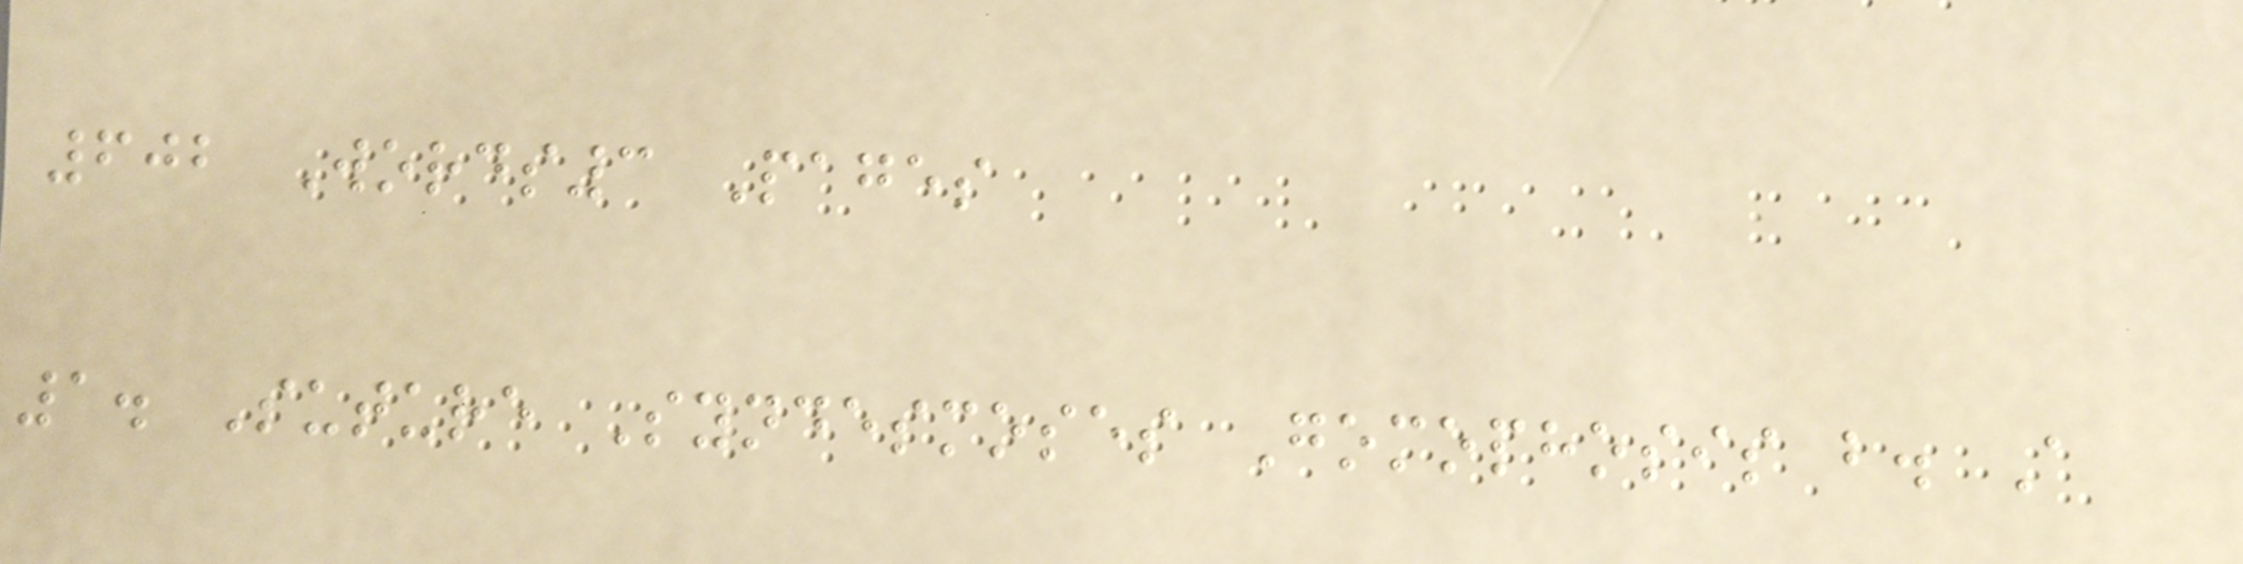602 Words3 Pages
1. Suture Syndesmoses Gomophosis b. A
